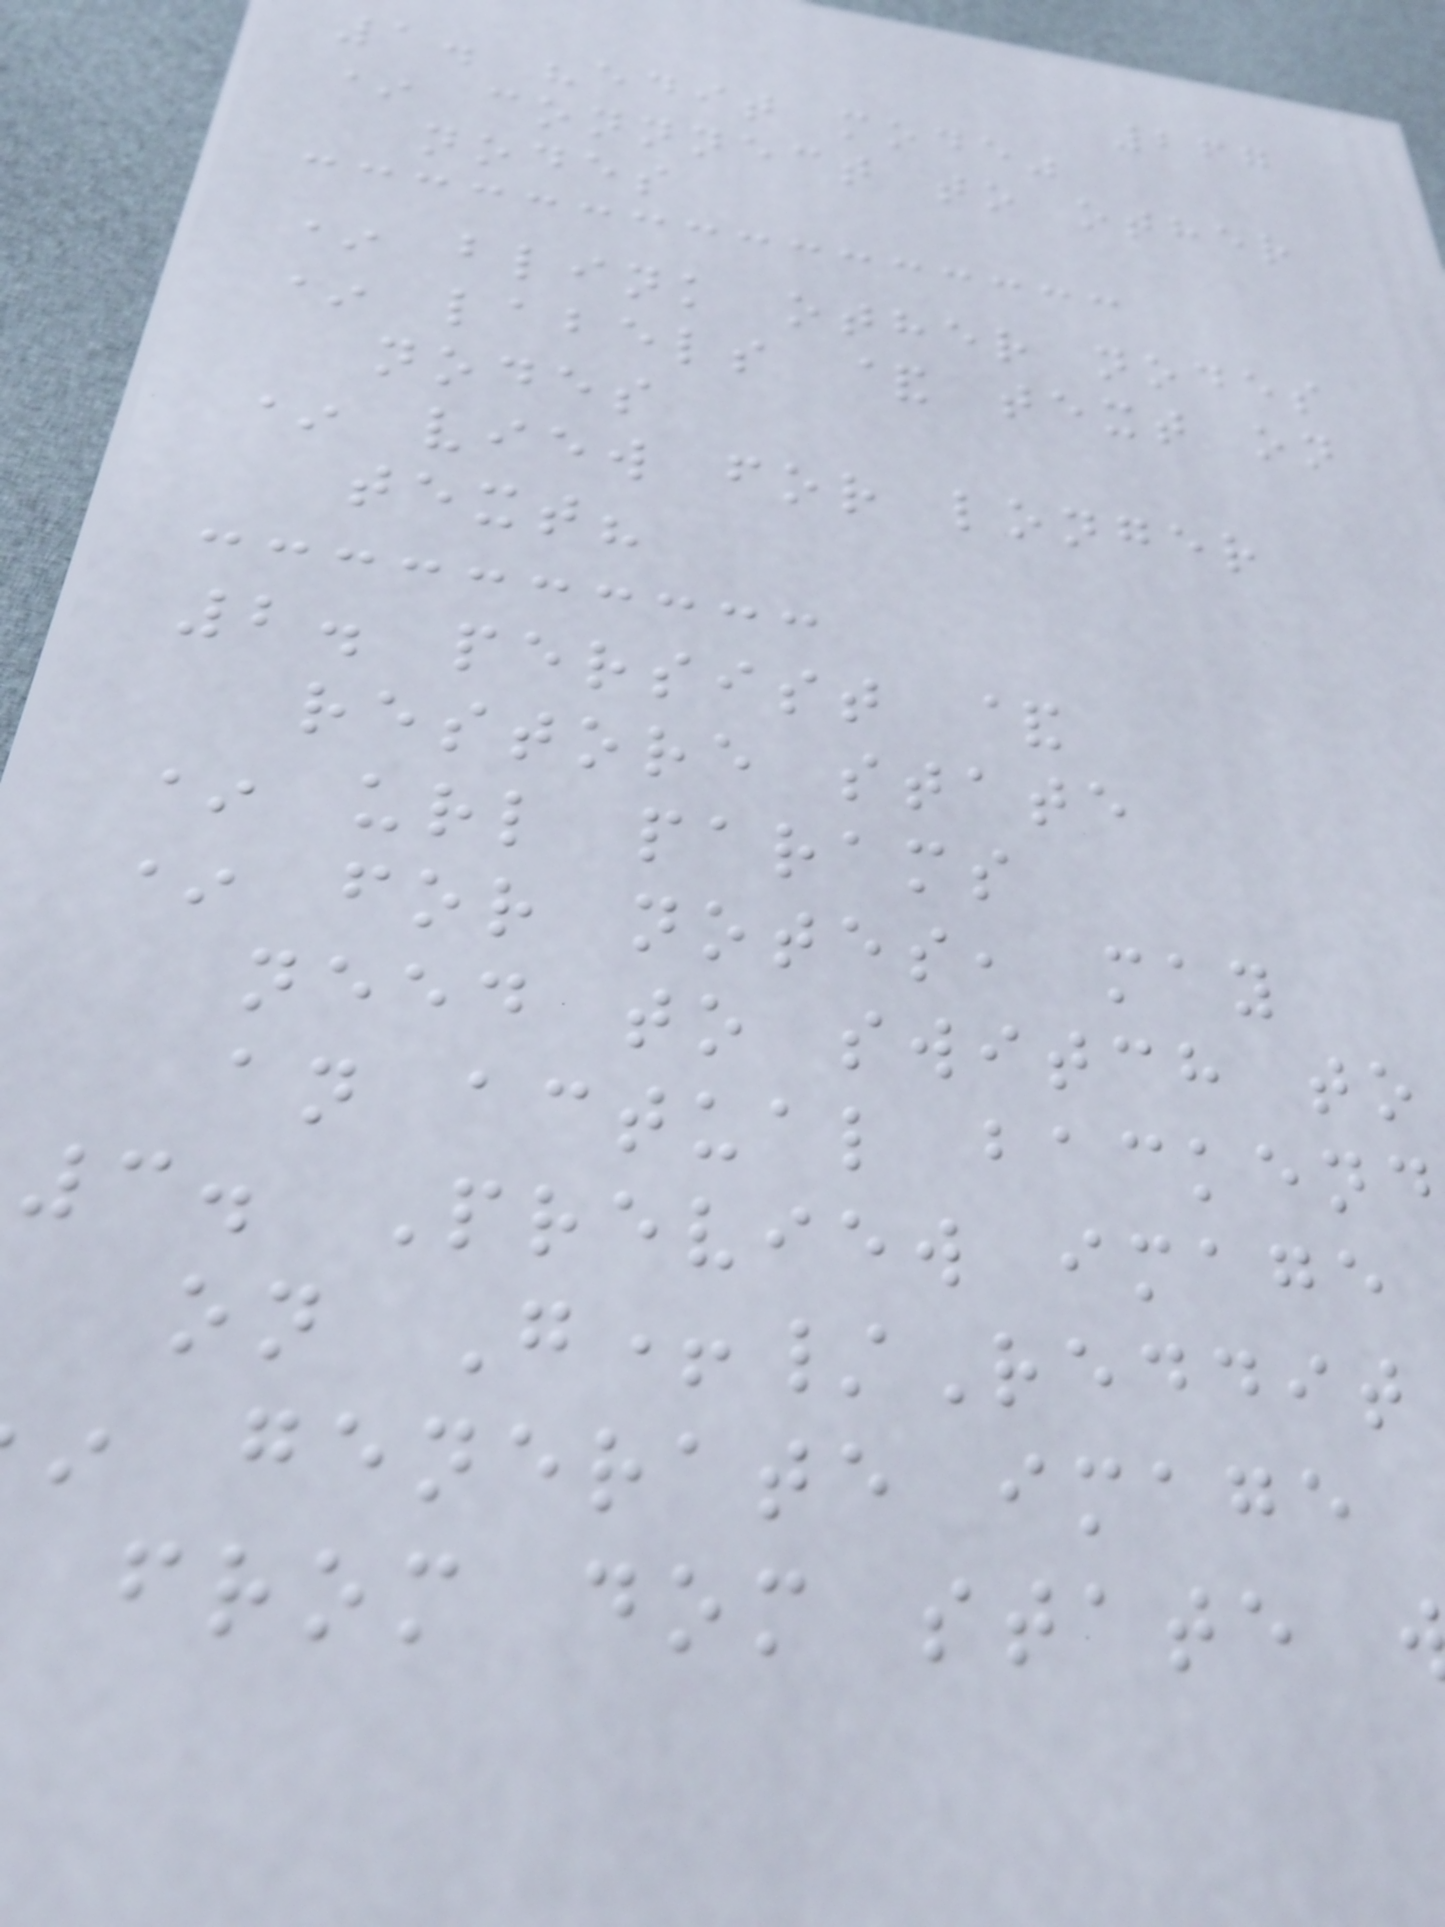267
1. "edit mode"
* connnect to other
nodes
* blink other nodes
* labels & text on
nodes
* view for longer
text?
2. persist &
restore state
* url params
* for notes, may
need to switch to
an actual backend
3. Preview image
on G+/Reddit
generate image
from dom state
